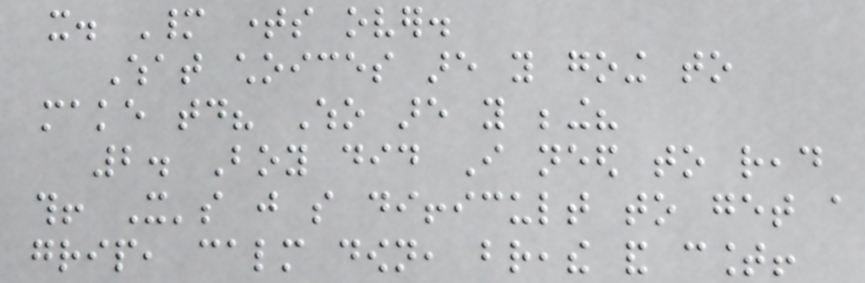it. Many times over.
What choices are you going to
make today? Who are you being?
2. Boy did I need to read
this! It's just so difficult to get a
grip, calm down, breathe and count!
